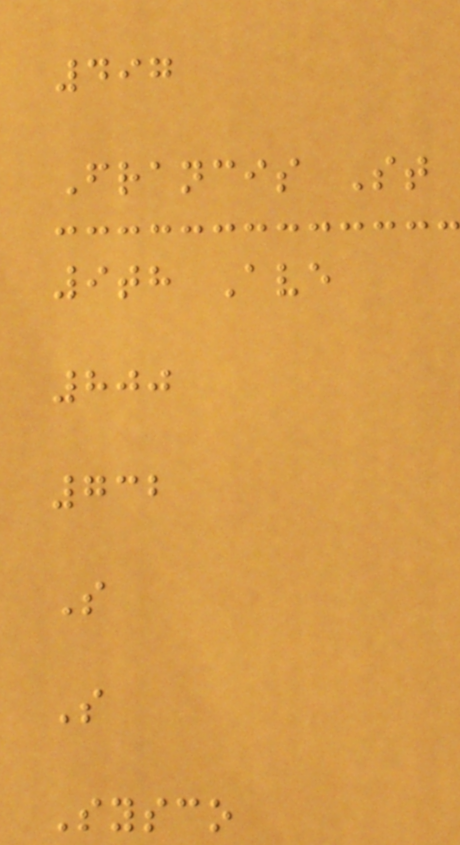497
Francis St
9th Ave
800
732
S
S
Sysco
